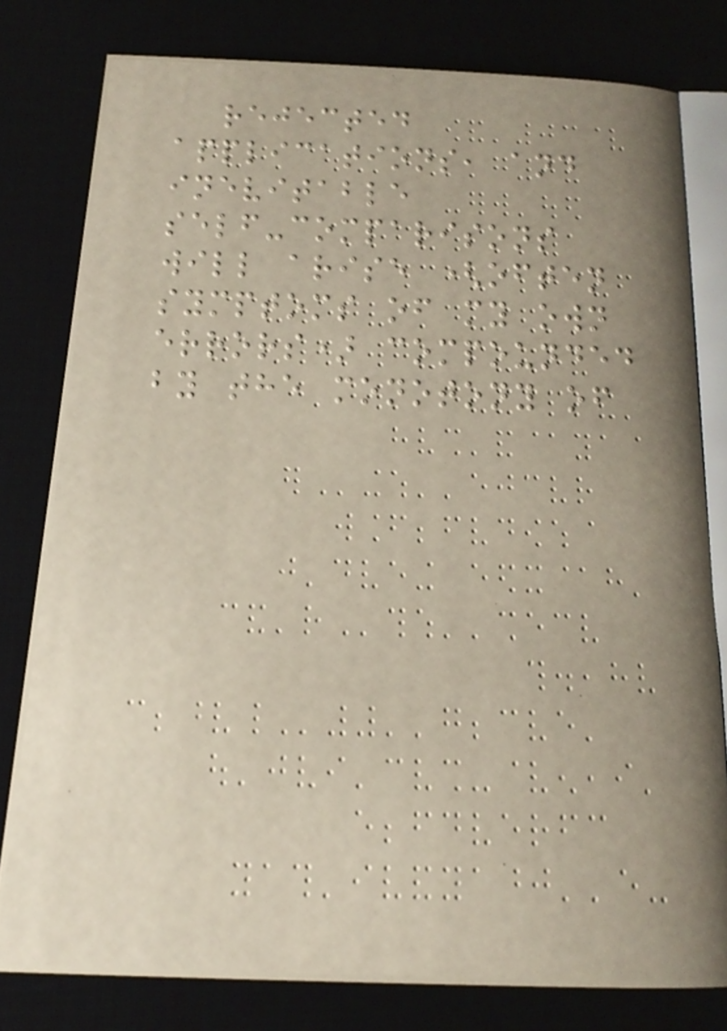rejected
applications, and
inevitable
self-comparisons
will arise (often
symptoms of my own
errors) compounded
by the monotony of
